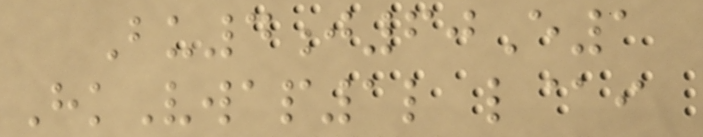Bu4j60E1
HkVwap1l l@i
